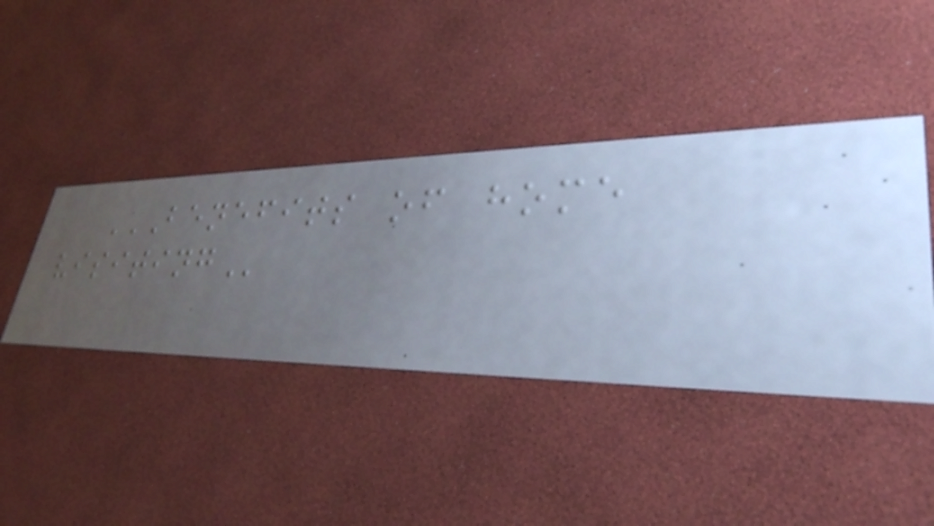BENEFITS OF HOME
VISITING
